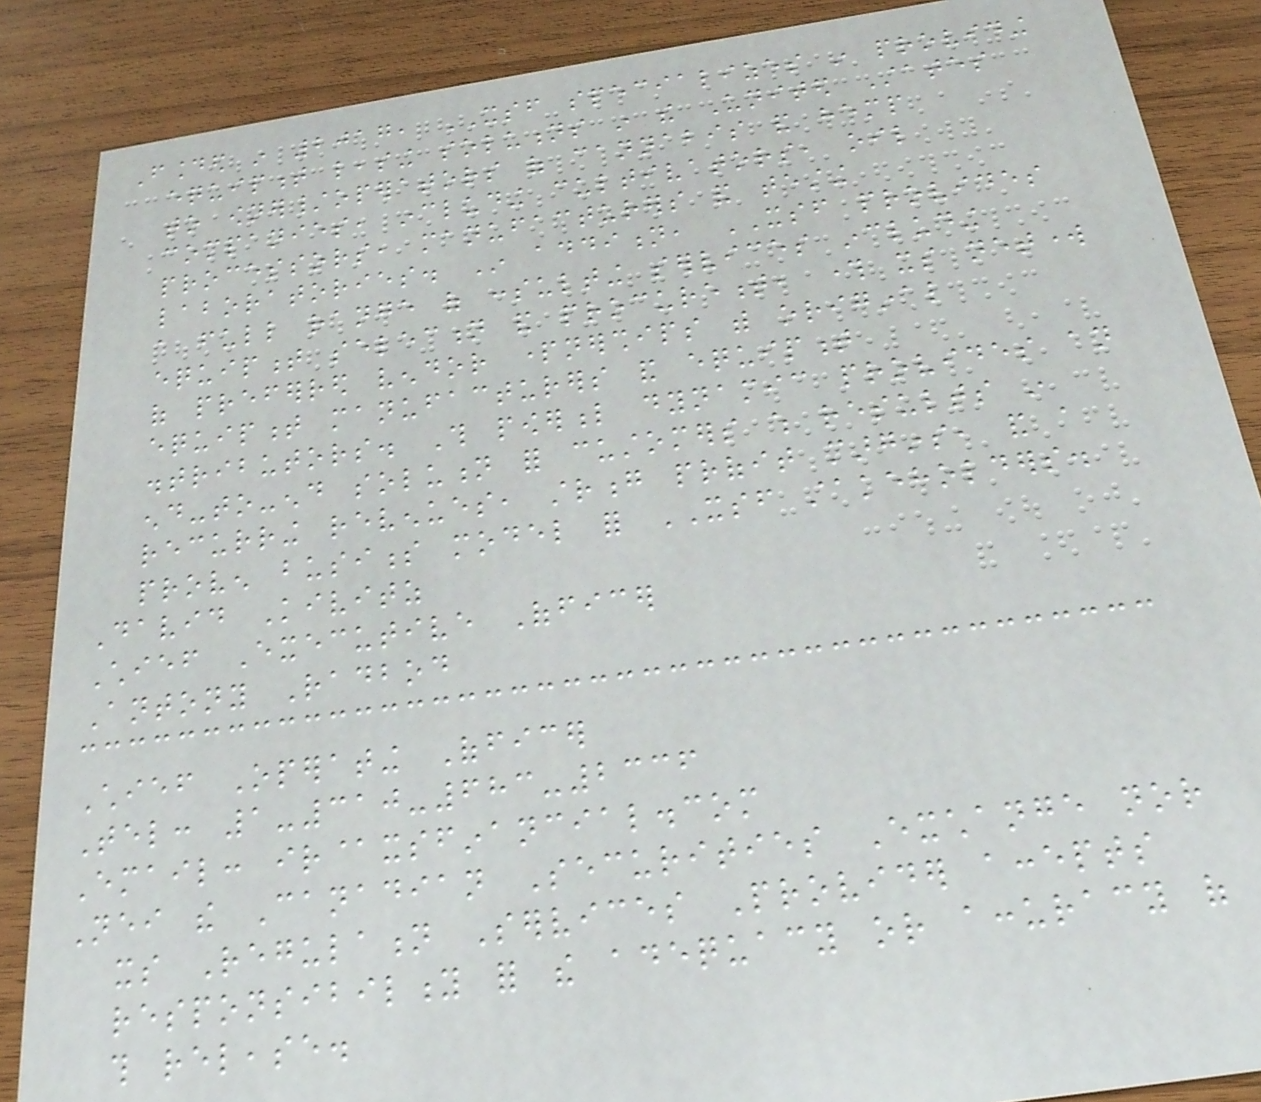Founded in 2017, XSF specializes in providing
equipment leasing solutions in the United States
to owner/operators of cannabis and hemp
companies, including cultivators, oil
processors, manufacturers and testing
laboratories. In addition, XSF provides
a full range of consulting services including
equipment selection and procurement, through its network
of preferred vendor partnerships with original
equipment manufacturers and equipment
distributors. This powerful dynamic provides an
end-to-end solution for customers which results in
recurring revenues, strong profit margins, and a
proven business model for XSF stakeholders.
David Kivitz
Chief Executive Officer
Antony Radbod
Chief Operating Officer
Tel: 1-310-683-2336
Email: ir@xsfinancial.com
Neither the Canadian Securities Exchange nor
its Regulation Services Provider accepts
responsibility for the adequacy or accuracy of
this release.
